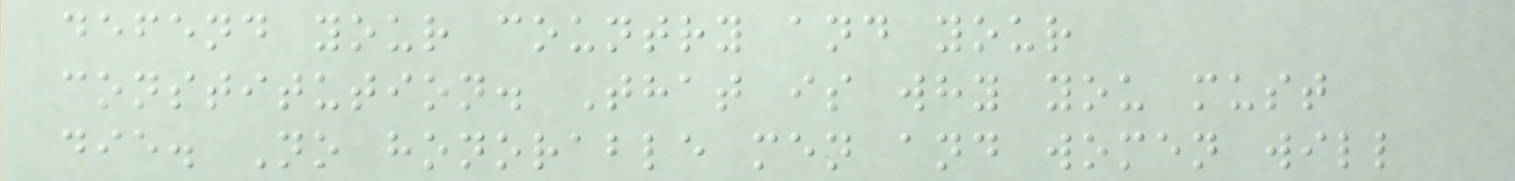defend your country and your
constitution. That is why you must
die. No honorable men and women will
